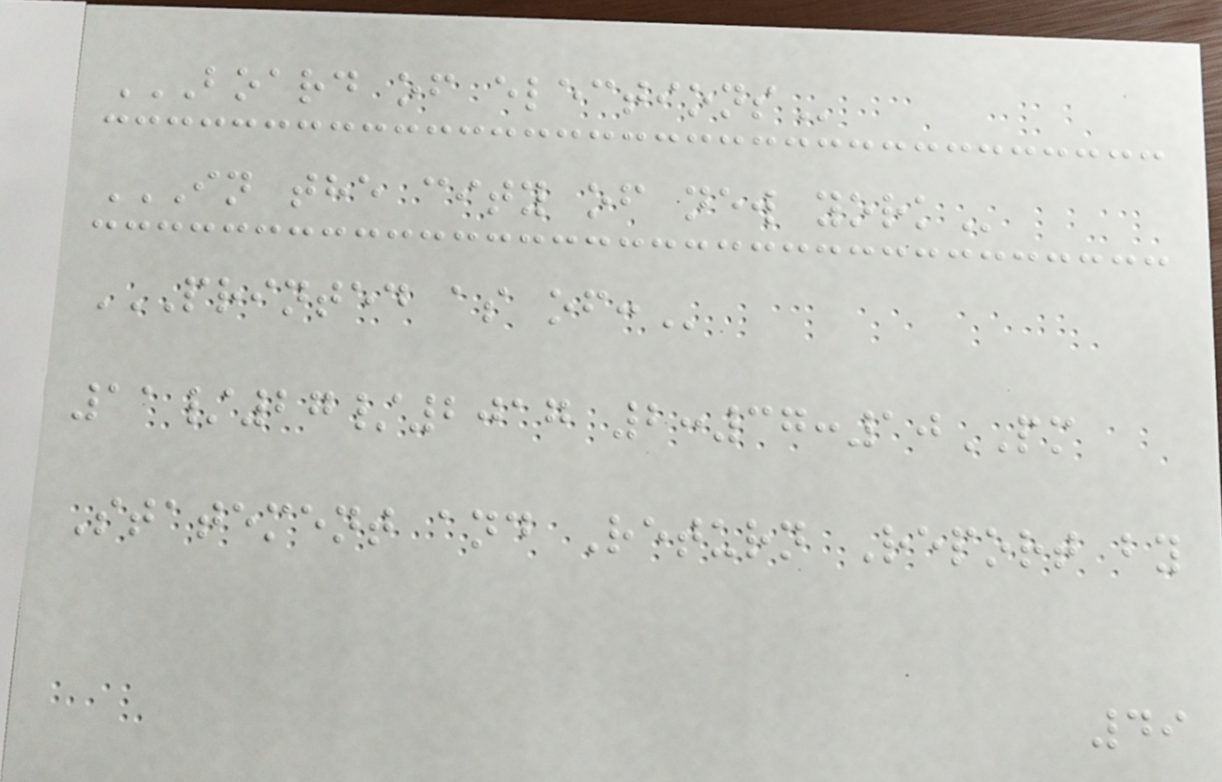BOARD OF ELECTIONS
IN THE CITY OF NEW YORK
PRINTED AS OF:
11/27/2017 2:37:10PM
Statement and Return Report by
49
